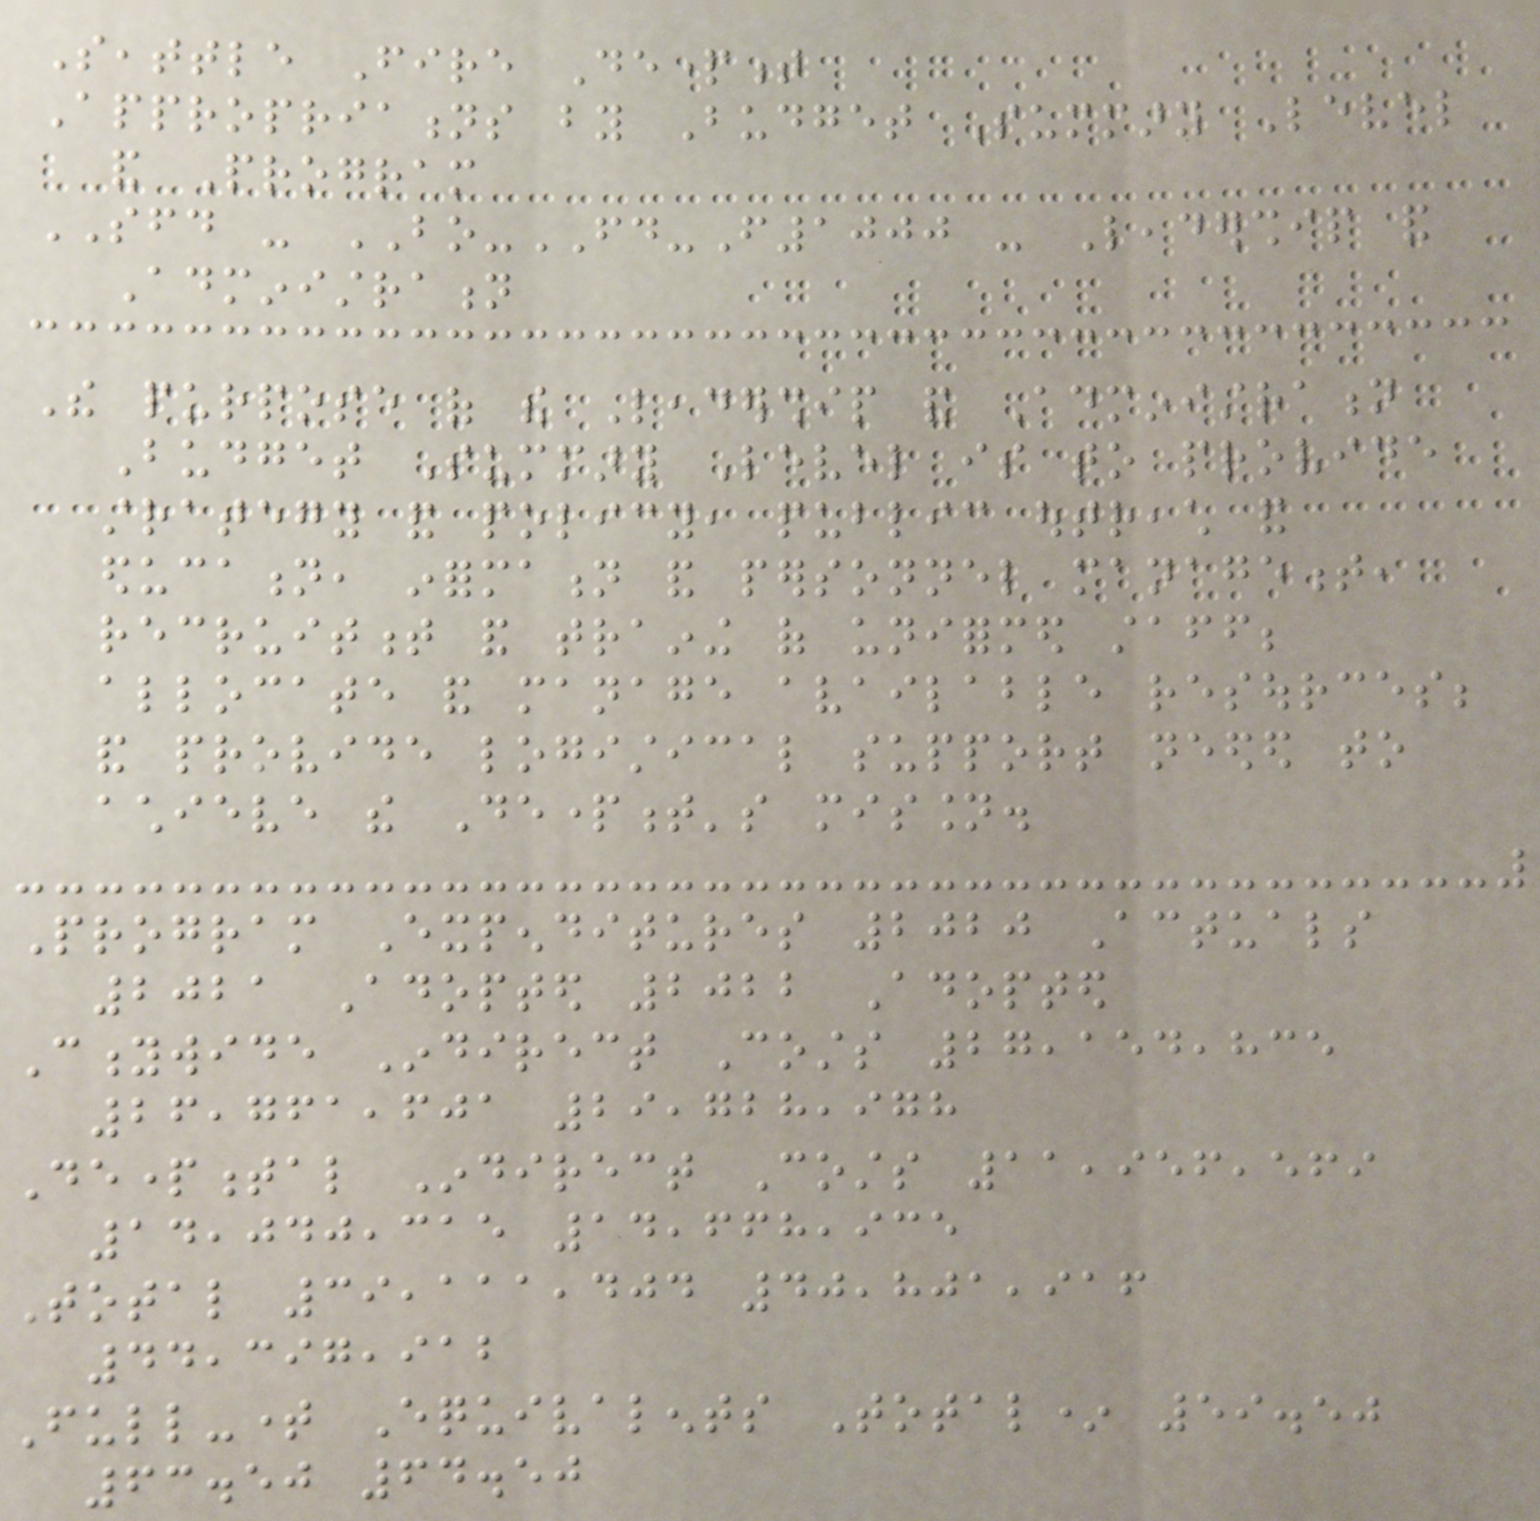Seattle Fire Department
Appropriations by Budget Summary Level
and Program
SFD - BO-FD-F1000 - Leadership and
Administration
The purpose of the Leadership and Administration
Budget Summary Level is to provide
strategy and policy, public outreach and
education, information and personnel management,
recruitment and training of uniformed staff;
allocate and manage available resources;
and provide logistical support needed to
achieve the Department's mission.
Program Expenditures 2020 Actuals
2021 Adopted 2022 Adopted
Citywide Indirect Costs 27,154,835
26,761,601 29,728,978
Departmental Indirect Costs 11,956,569
14,040,315 14,668,935
Total 39,111,404 40,801,916
44,397,912
Full-time Equivalents Total* 59.50
63.50 64.50
